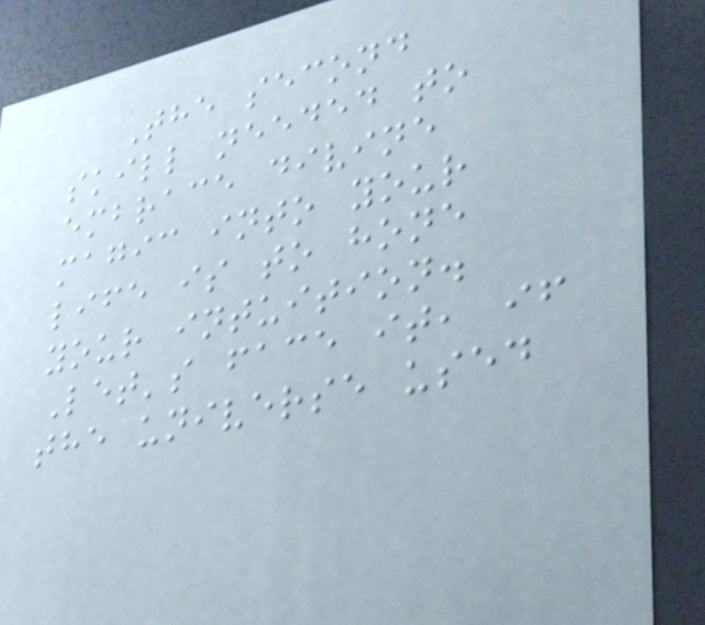The second
skill needed to
embrace divine
magic into your
life is to hone
your intuition.
Let's face it, if
the universe used
